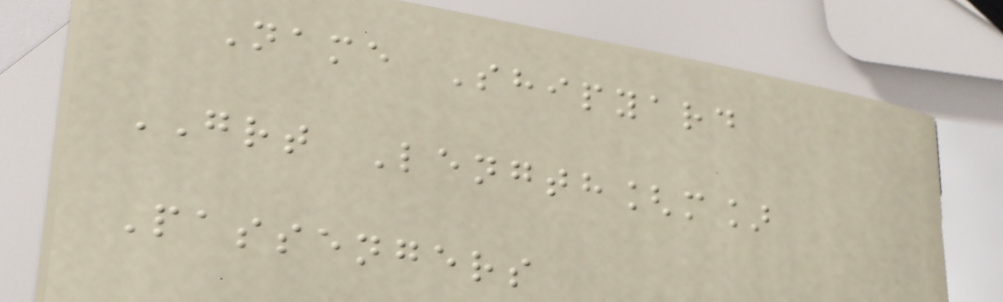Name Shipyard
GRT Length[m]
Passengers
